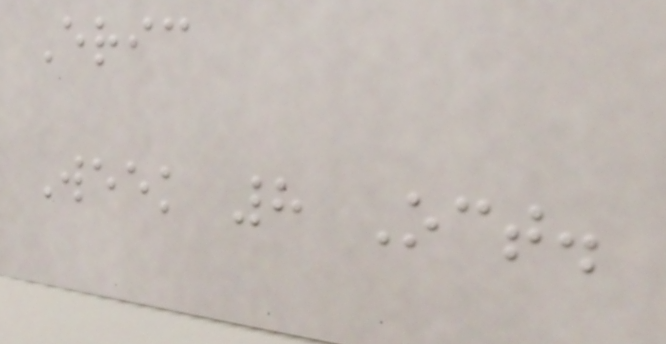Eric
Week 8 Oct.
